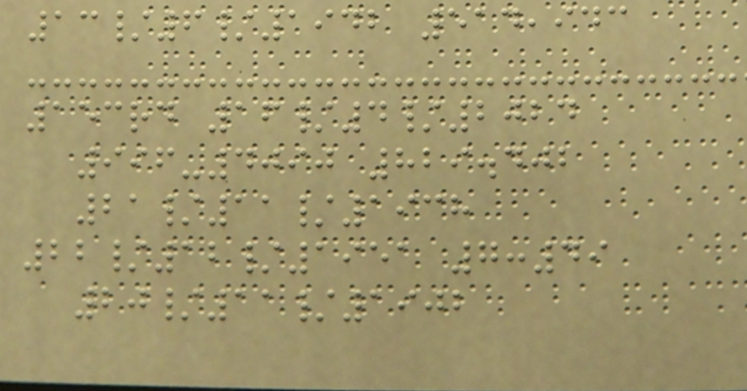13/6/1942 514,943
153rd 16/4/2024
996-4090 829.402
21/11/1938
22/12/1951 7:49
20/11/1902
